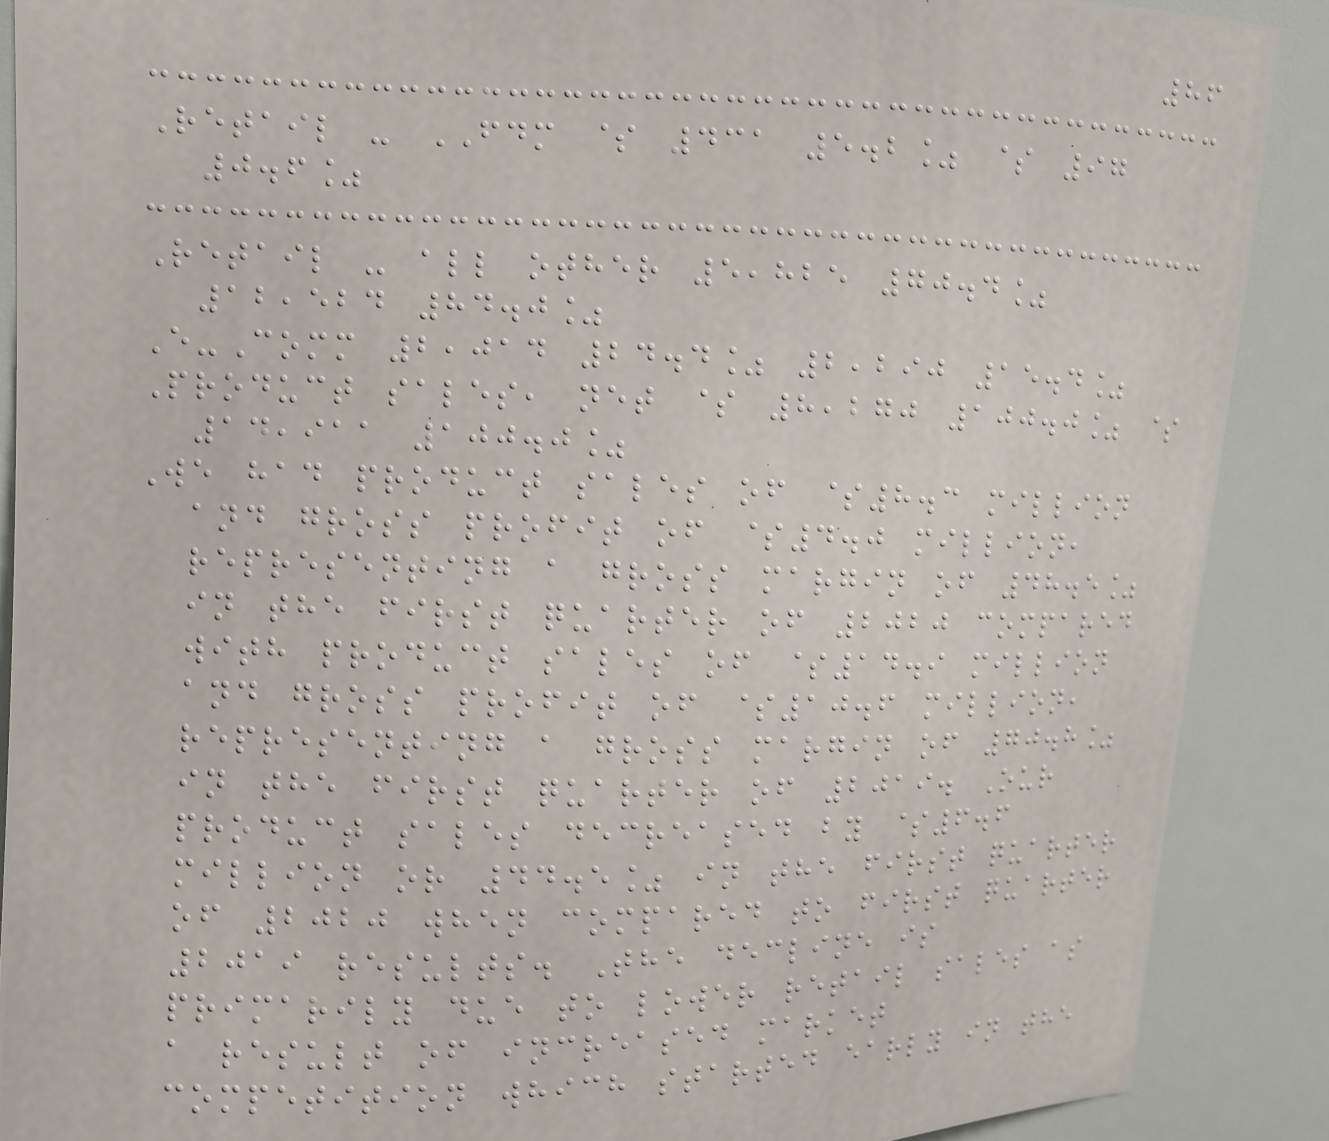86
Retail - FDM $ 431 5.2% $ 97
0.6%
Retail - all other 5,825 70.4%
12,524 84.0%
E-Comm 2,014 24.4% 2,290 15.4%
Product sales, net $ 8,270 100.0% $
14,911 100.0%
We had product sales of $8.3 million
and gross profit of $4.0 million,
representing a gross margin of 48.5%
in the first quarter of 2020 compared
with product sales of $14.9 million
and gross profit of $10.6 million,
representing a gross margin of 70.8%
in the first quarter of 2019. Our
product sales decreased by $6.6
million or 44.5% in the first quarter
of 2020 when compared to first quarter
2019 results. The decline is
primarily due to lower retail sales as
a result of increased market
competition which started early in the
